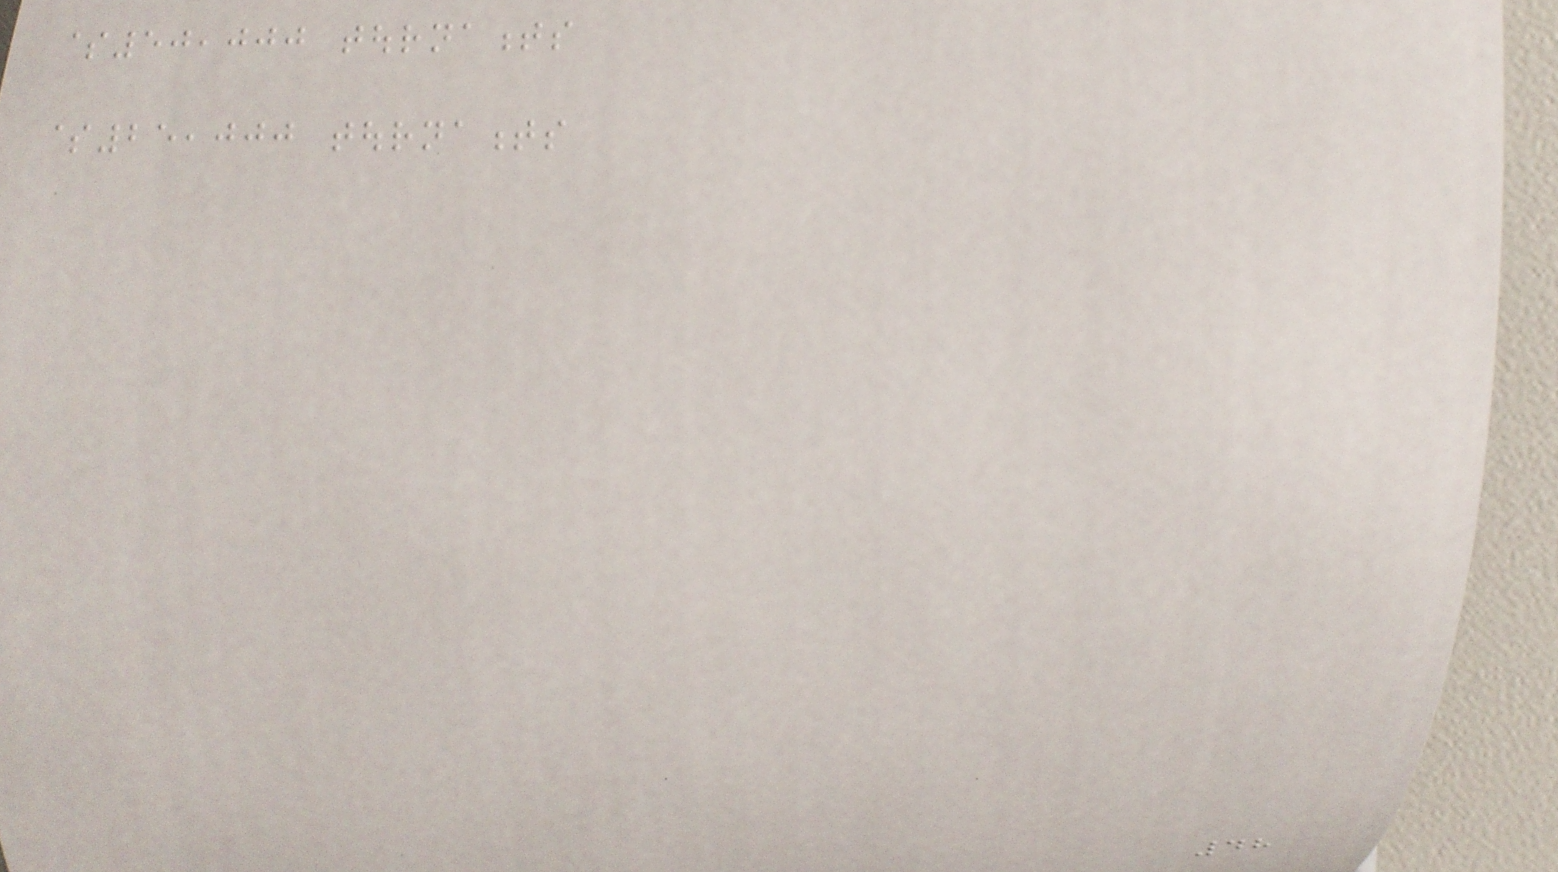$50,000 tournaments
$25,000 tournaments
48
